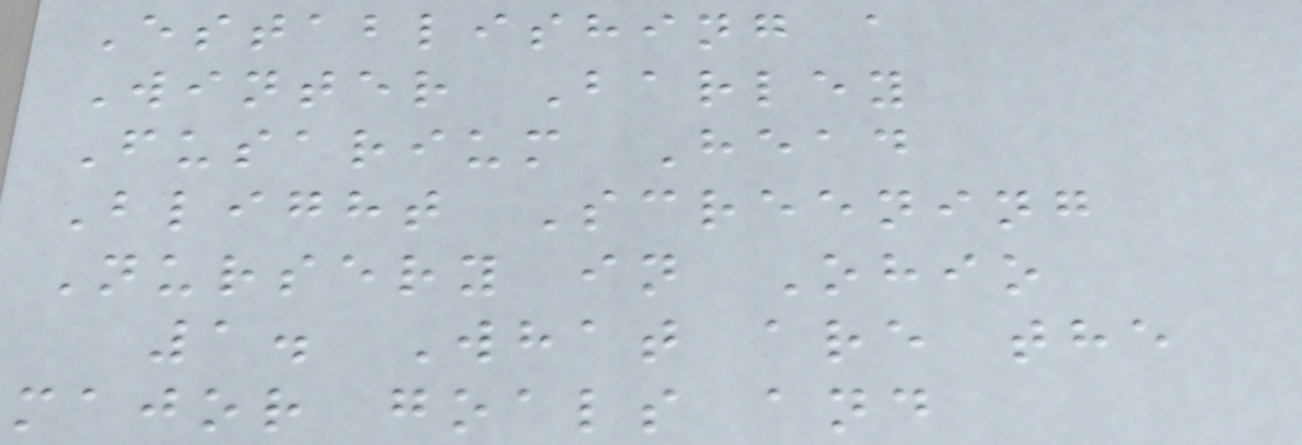Establishing a
Winter Barley
Fusarium Head
Blight Screening
Nursery in Ohio
1. What are the
major goals and
